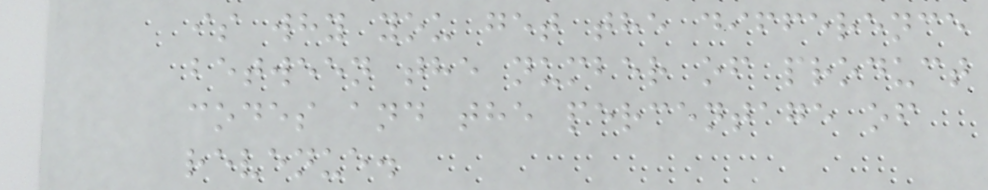is why you get the difference
between the number of product
codes and the percentage of
revenue.
